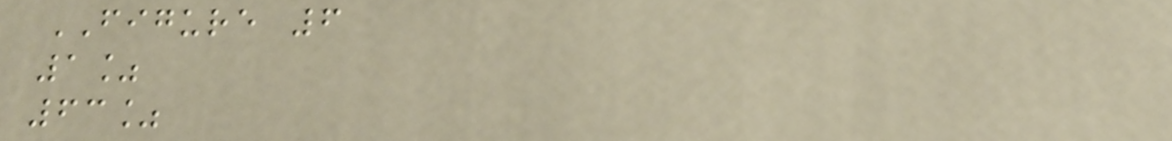FIGURE 6
1%
63%
